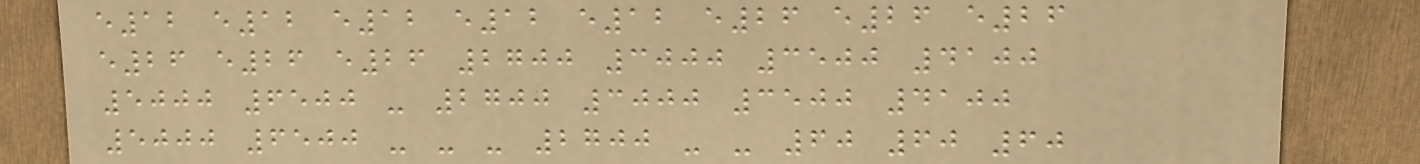e12 e12 e12 e12 e12 e26 e26 e26
e26 e26 e26 2700 3000 3500 4100
5000 6500 - 2700 3000 3500 4100
5000 6500 - - - 2700 - - 60 60 60
